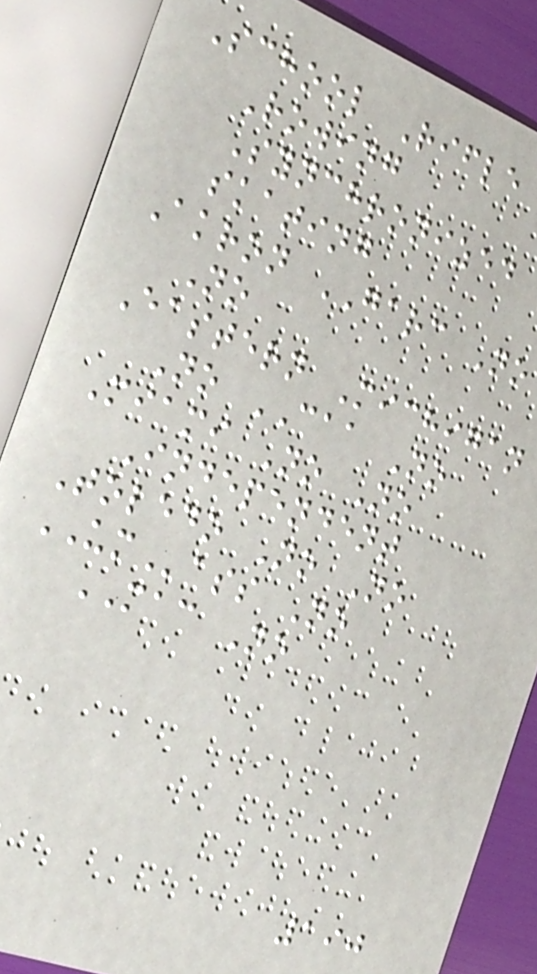School Rifle
Rowing
Synchronized
skating
Akron GARC No
No
Eastern Michigan
No CAA No
Miami No No
Independent
Toledo No No
UMass No
MAC No
190
